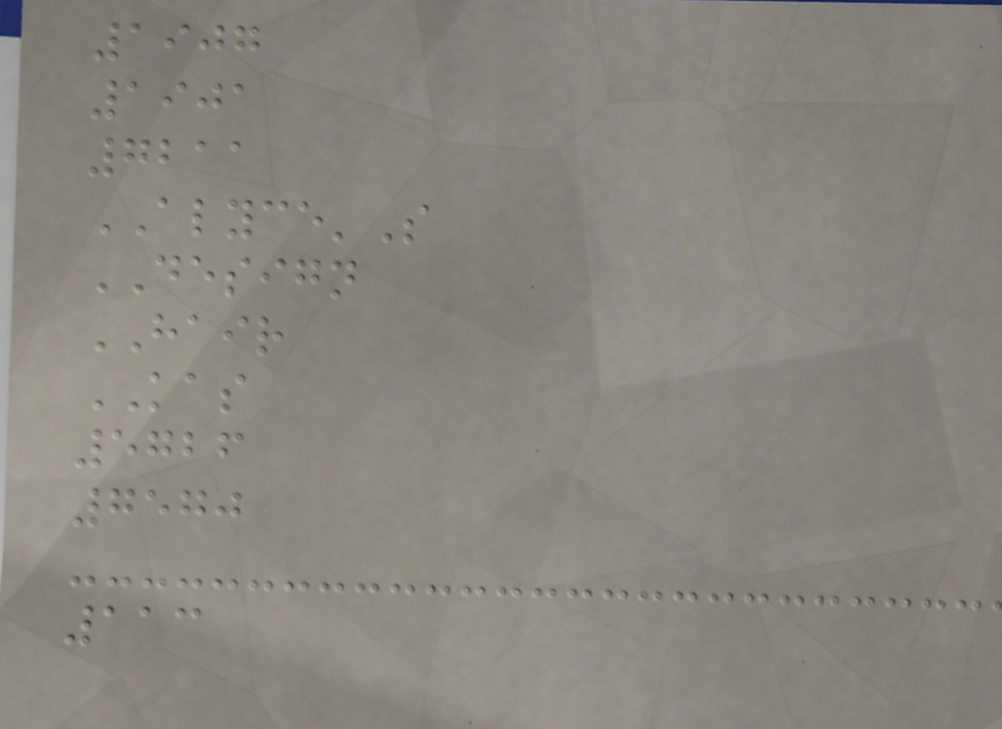1907
1901
7211
ALYCE'S
DESIGN
HAIR
KAS
5726
7570
113
